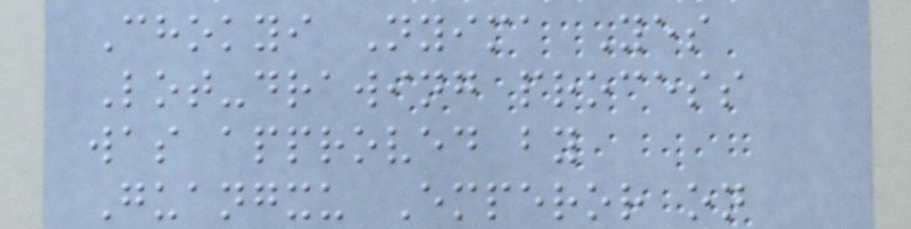Chokyi Nyima Yes
Lot-drawing process
was approved by
Guangxu Emperor on
